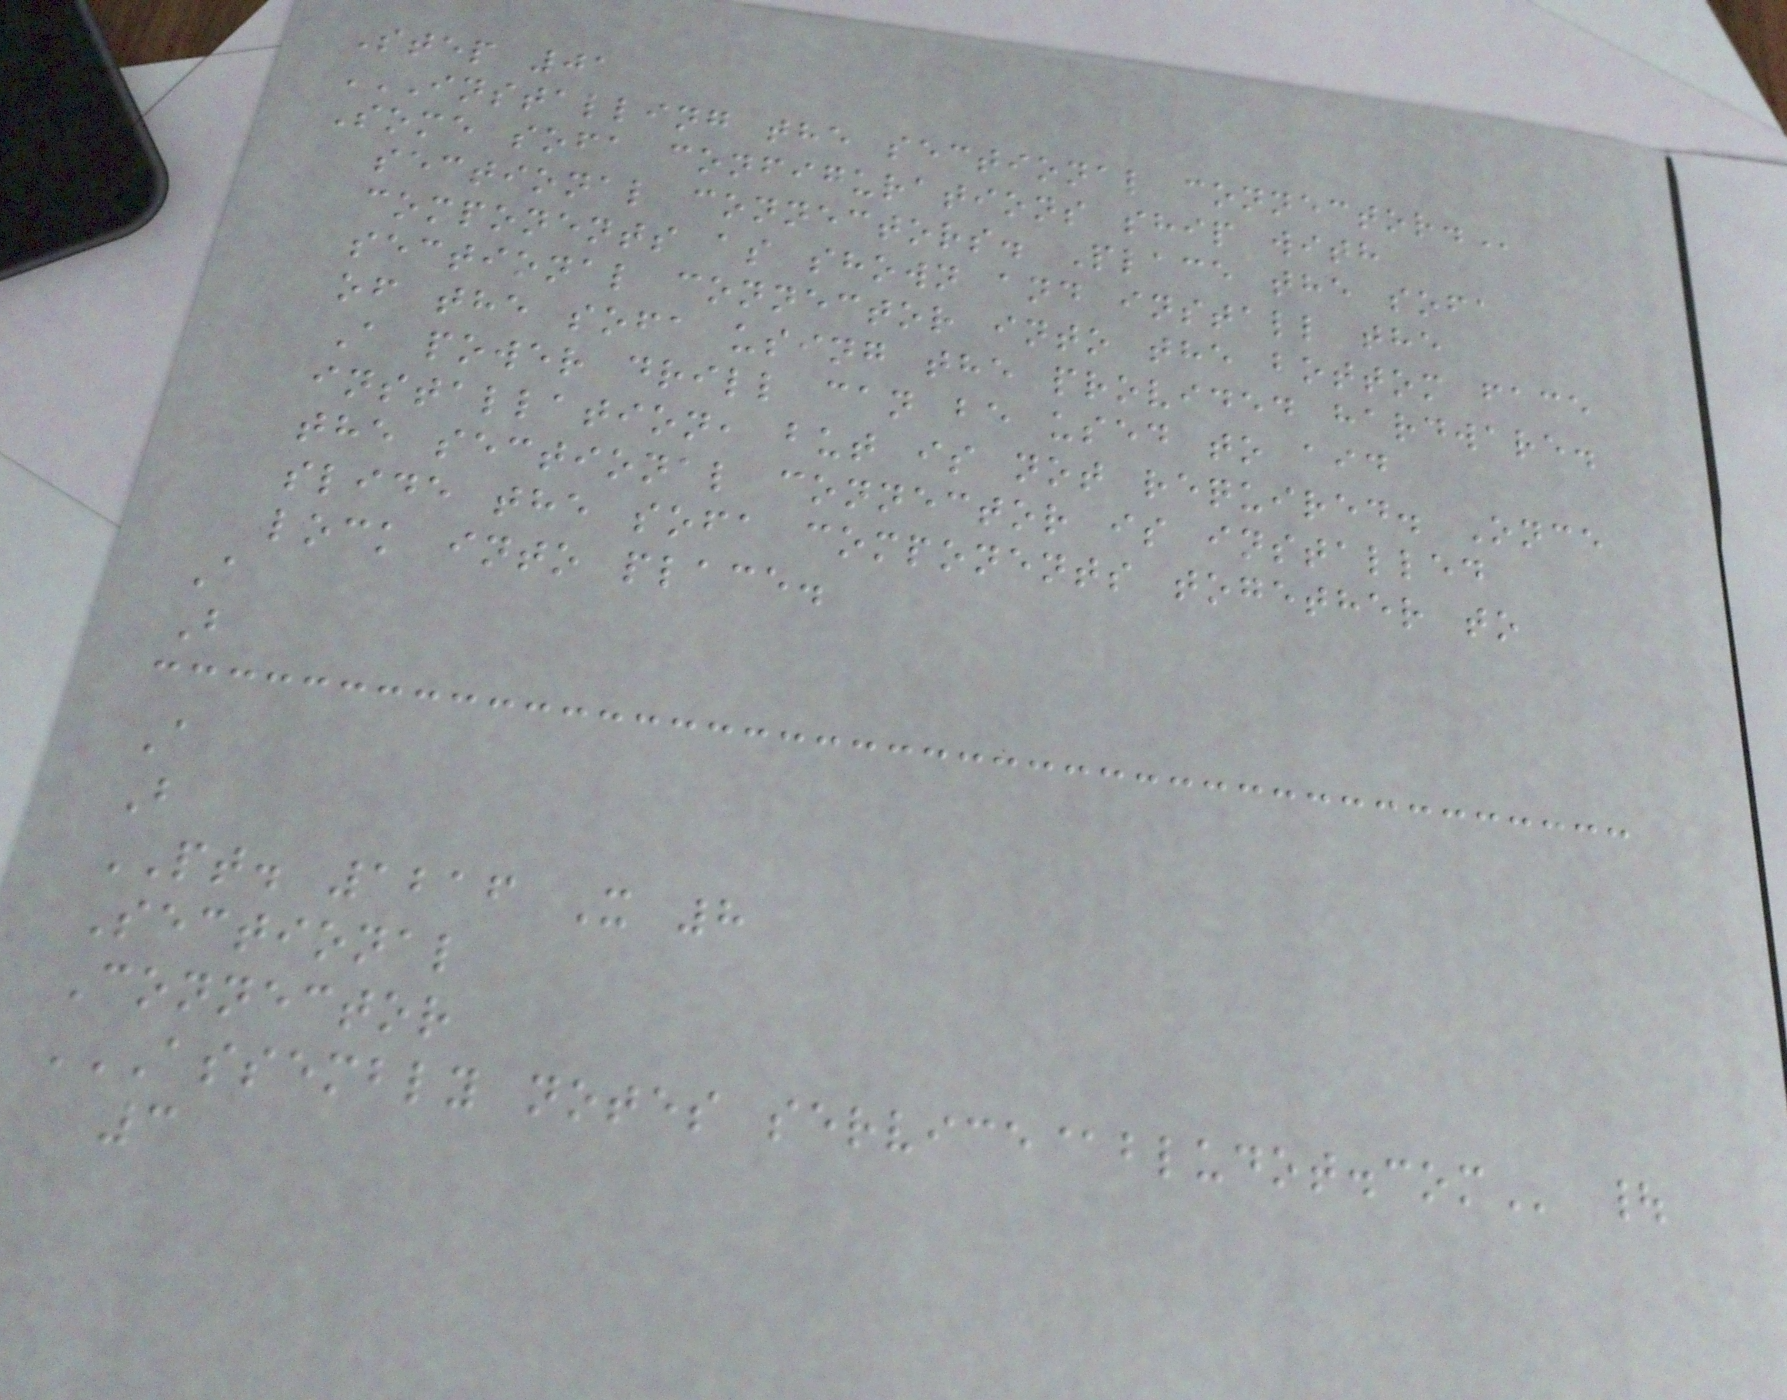Step 01
INSTALLING THE SECTIONAL CONNECTOR.
Some sofa configurations ship with
sectional connectors. Place the sofa
components as shown and install the
sectional connector into the bottom face
of the sofa using the provided hardware.
A power drill can be used to aid
installation, but is not required. Once
the sectional connector is installed
slide the sofa components together to
lock into place.
A
B
A
B
PT. 1216 X 8
Sectional
Connector
ASSEMBLY NOTES SERVICE@BLUDOT.COM |
3
